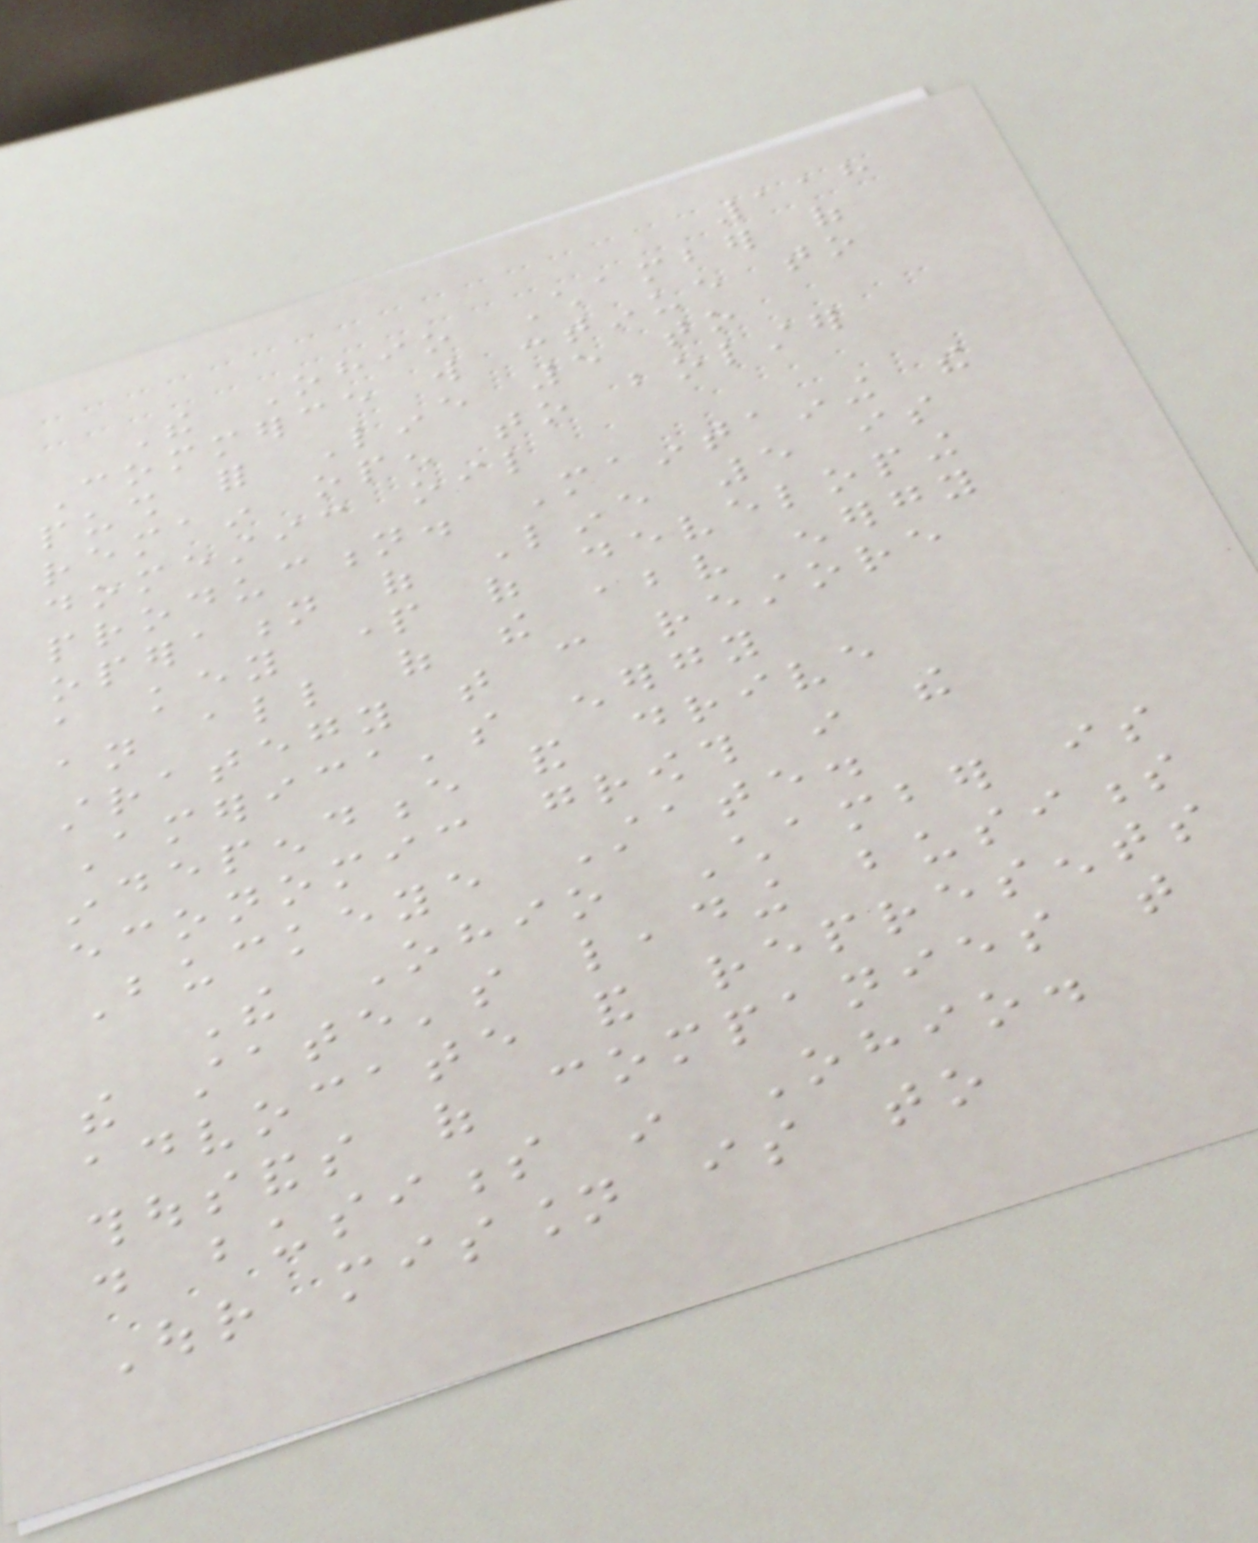118
The Ohio Chamber of
Commerce will continue to
push for Line 5 to
remain open to bolster
domestic oil
production. Maintaining the
operation of Line 5 is
a key part of developing
an all of the above energy
strategy that can restore
America's energy
independence and drive
economic growth in the
Buckeye State.
The Ohio Chamber is
the state's leading business
advocate and represents
thousands of companies that
do business in Ohio.
Our mission is to
